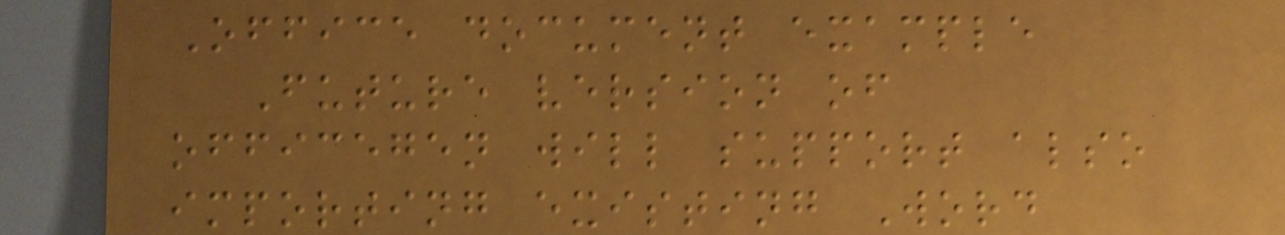Office document example
Future version of
officegen will support also
importing existing Word
